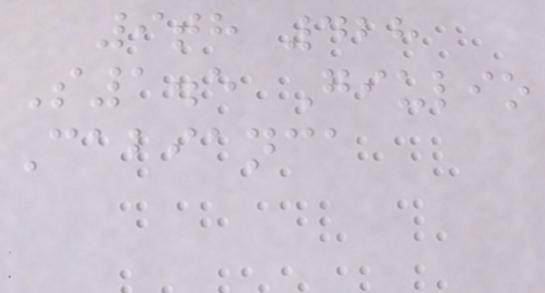9th 428
S1.5 Giulio
Cabianca
